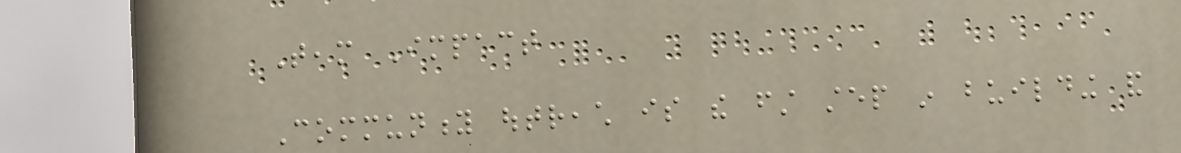Team Impact
Community outreach is the first step in building and
